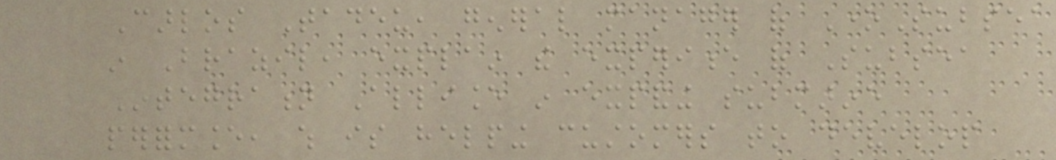Carlos Tadeu, general manager of OneSubsea
in Brazil, explain the experience of Subsea
Integration Alliance in expanding submarine
performance, which is helping customers to develop
